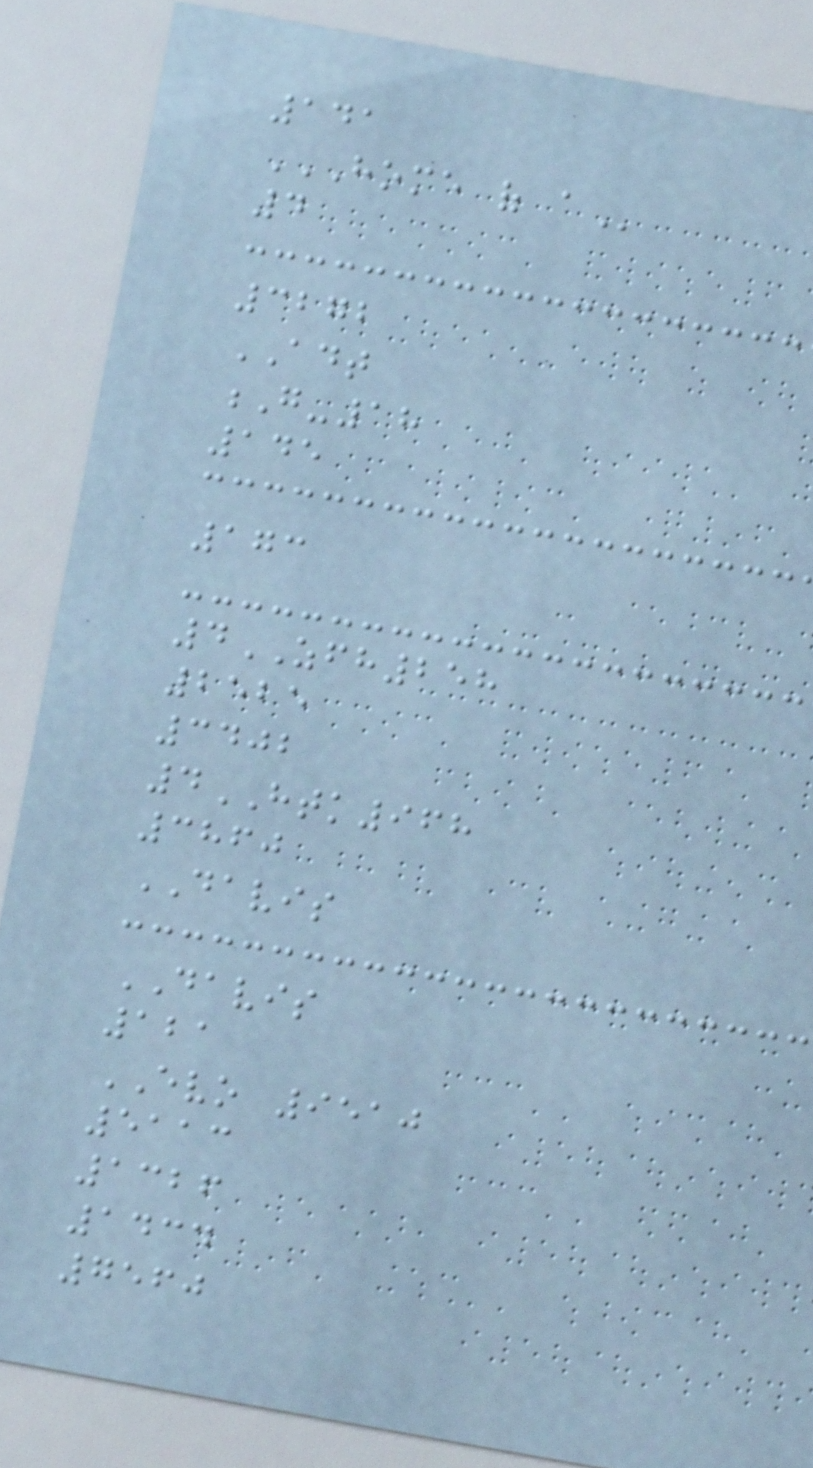141
HOME OF A
4
3272
ADT
G-18
145
173
4ZFH258
2525
3402
4HTK968
3860
DAVIS
DAVIS
121
EVO 9510
5113
1326
1434
7560
